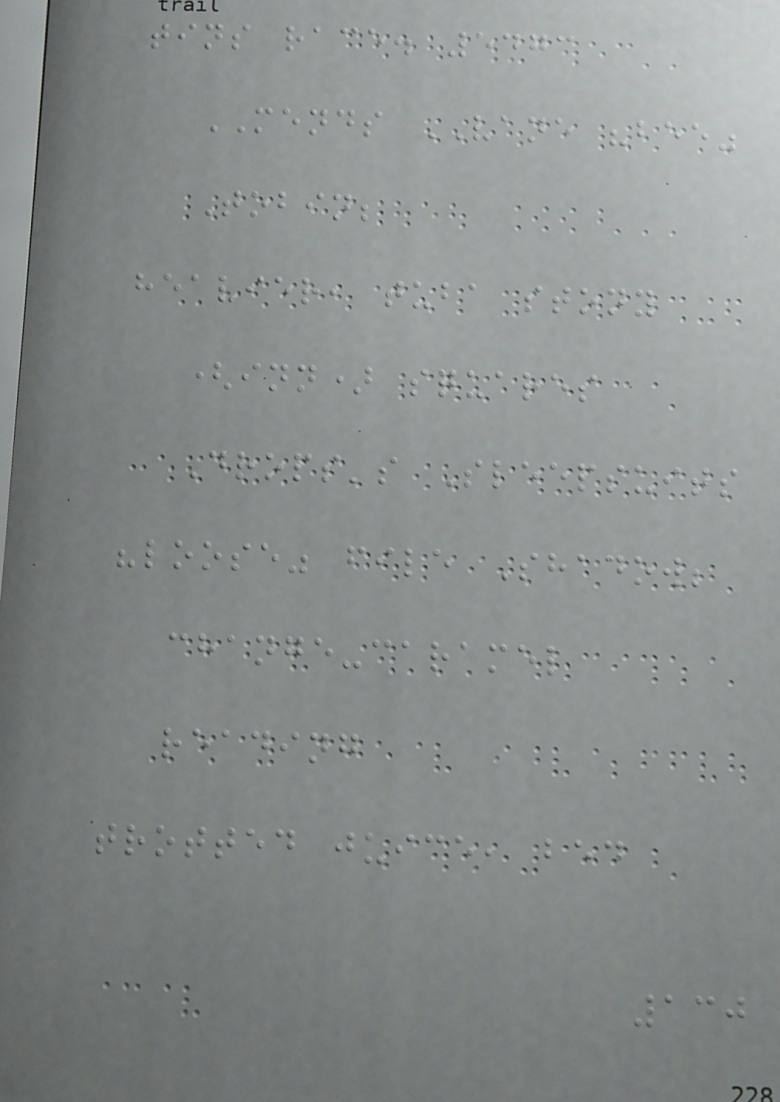tins race. 5473
MENDS VANE "bee"
Tobin;
heavier, tuba stony
(inn) squares
Drops's Sleepsuits
"loose" file Shadow;
change-caramel
reading
trotted juice, bed
130
